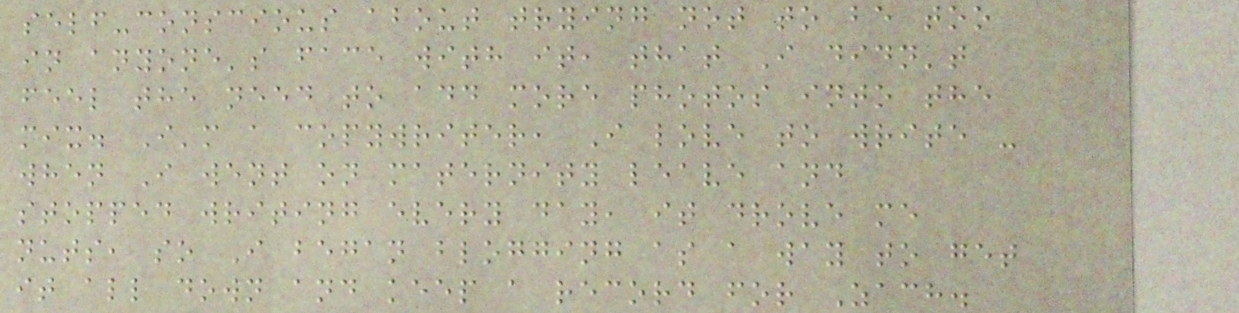self-conscious about trying not to be too
in anyone's face with it, that I didn't
feel the need to add more photos into the
mix. I'm a copywriter, I love to write -
when I went on maternity leave and
stopped writing every day, it drove me
nuts, so I began blogging as a way to get
it all down and keep a record for Zach.
